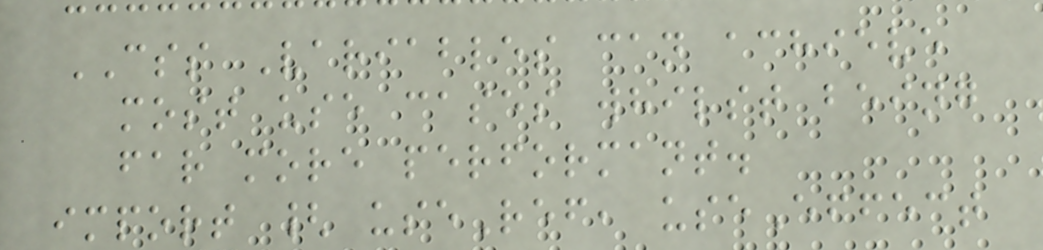CSS Variables can achieve
most use cases whilst being
far more performant.
import { useRef, useEffect
